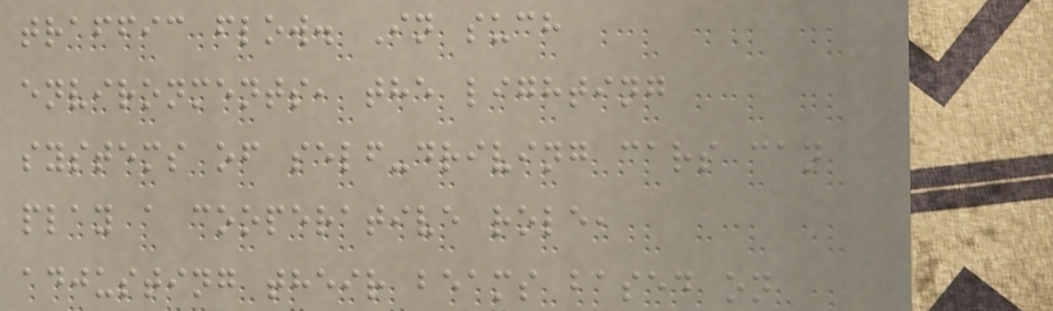traffic flow. In such
environments, the lighting
systems of self-driving cars can
play a cooperative role,
adjusting their beams based on
